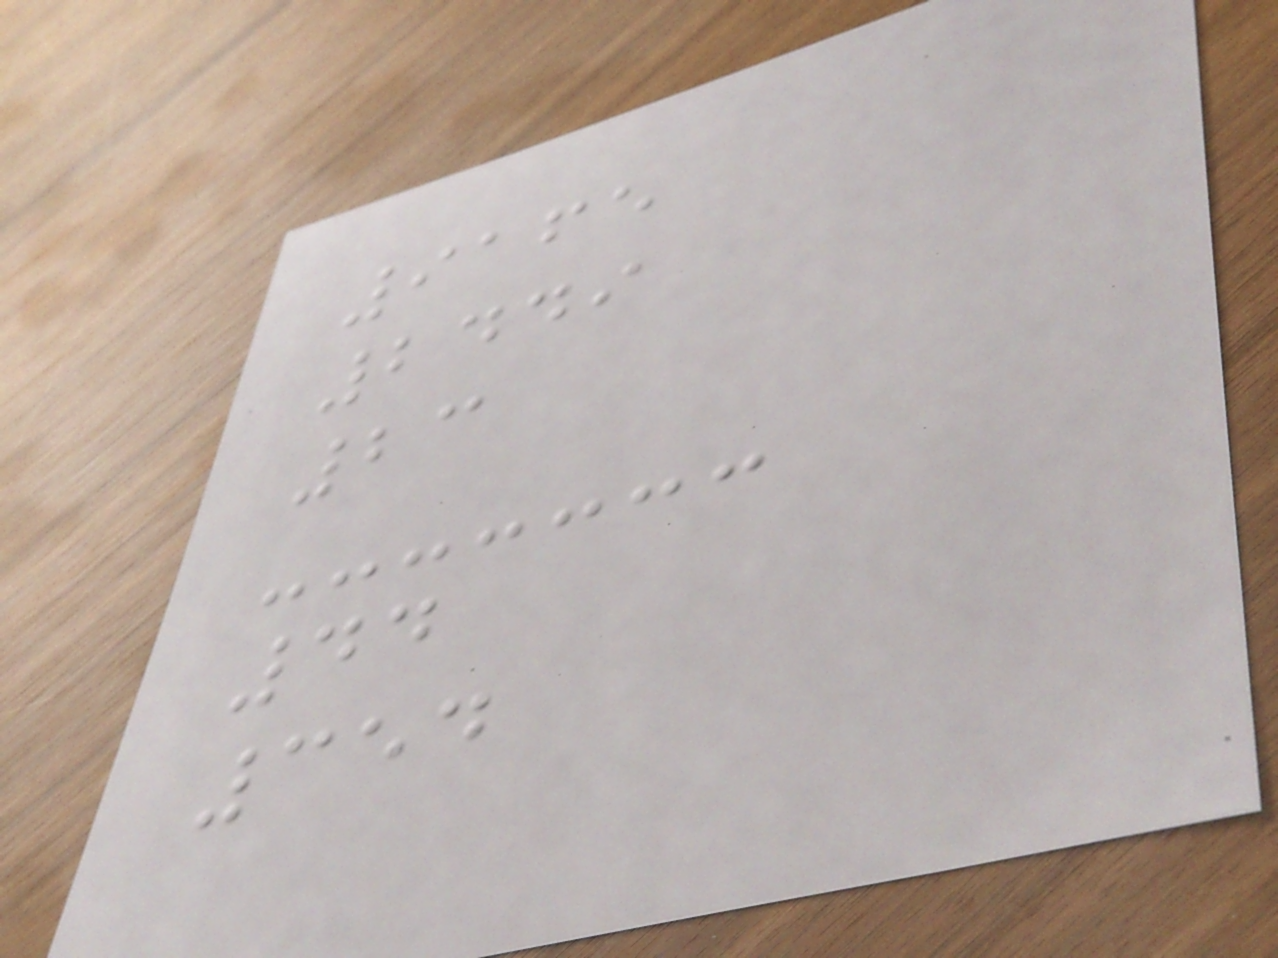9165
2449
23
44
354
